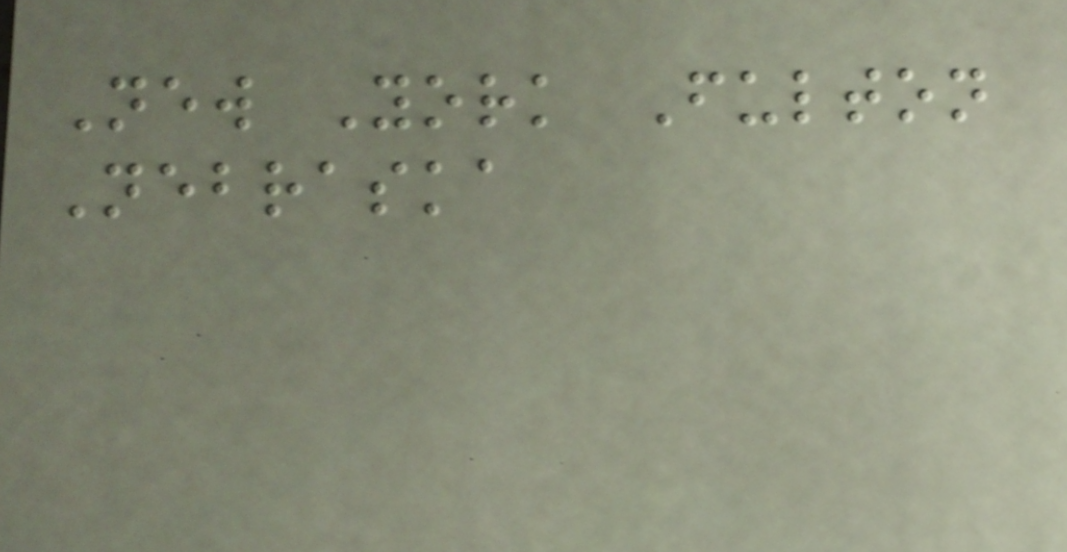New York Fulton
Nebraska
